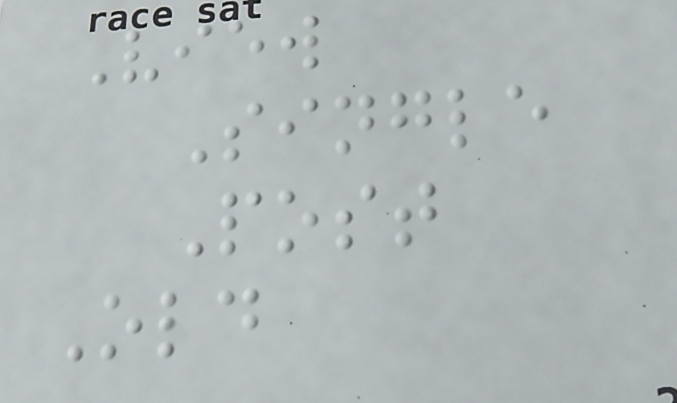View
Single
Post
Old
